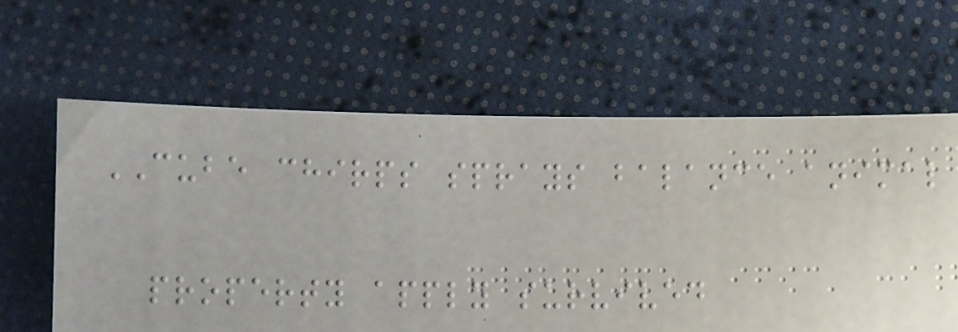CUBE chirps sprays balance animal
property apply survived
